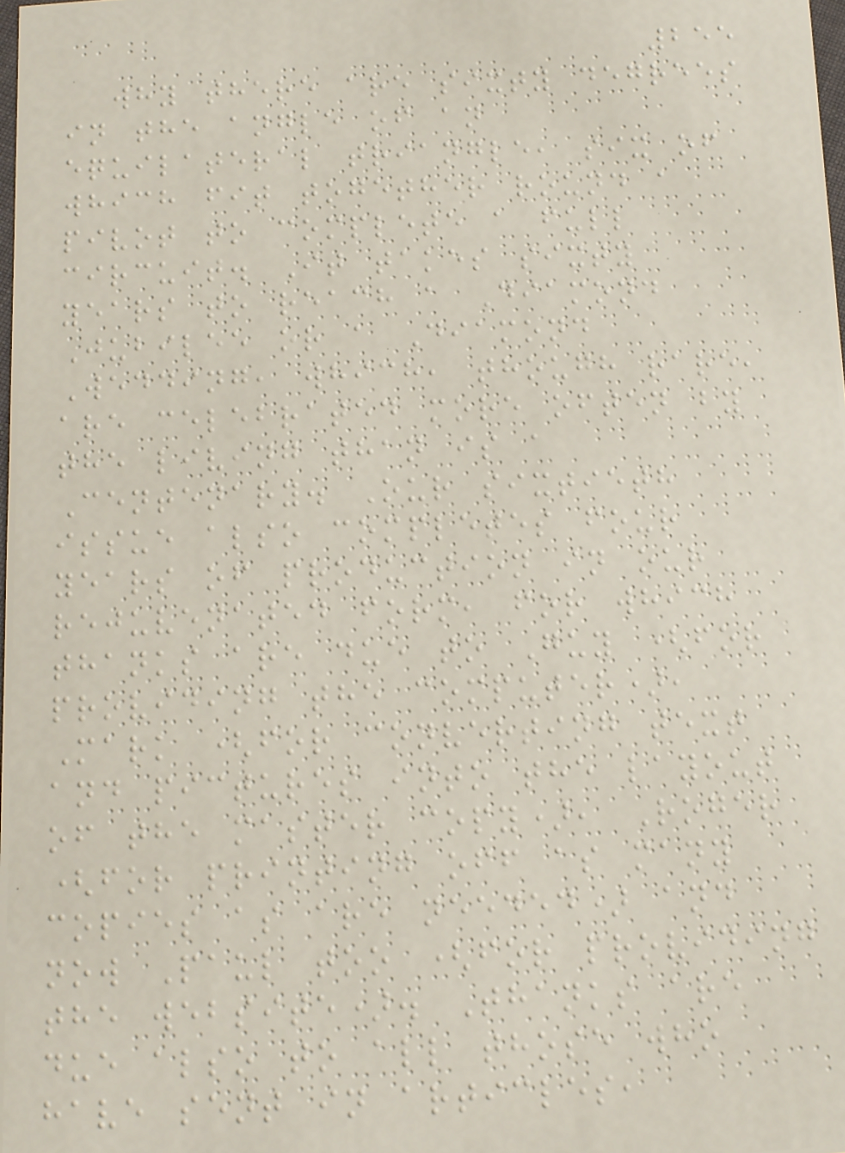255
why there are sixty degrees
in the angle of an
equilateral triangle, six of
which fit together round a
pivot to complete a full
circuit. It takes sixty
years to reach a Diamond
Jubilee or a Diamond
Wedding, which, though rare,
are celebrated more often by
the living than is a
Centenary. Our sixtieth
issue also completes four
years of production in our
rejuvenated form, for which
thanks are due to Guy (for
providing the computer),
Mark (for converting text
and pictures into the layout
of the master copy), Roger
(for printing off as many
copies as are needed) and
now Paul too (for providing
the website). Thanks are
due also to all those who
have sent in articles,
